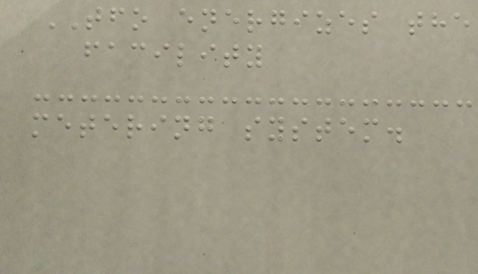TFO energizes the
facility
metering system.
